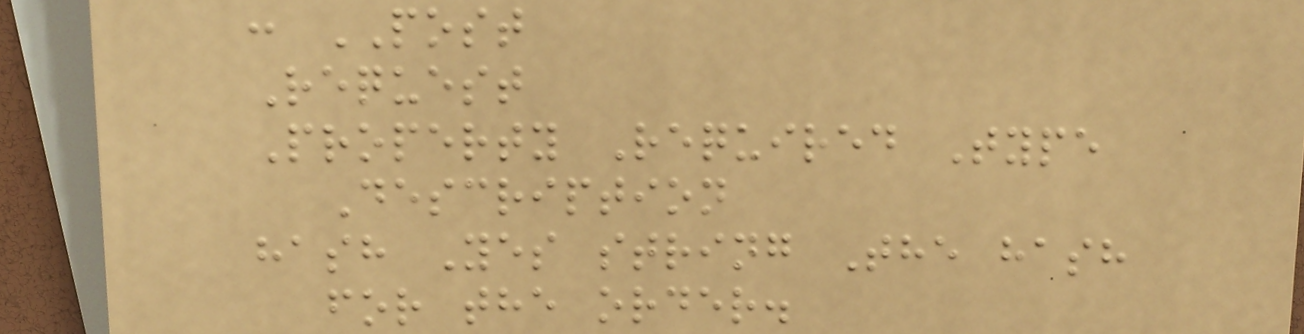: POST
Request
Property Required Type
Description
hash Yes string The hash
for the order.
